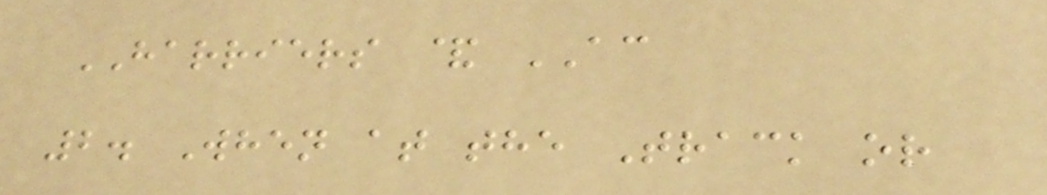HARRIERS & AC
2. When at the Track or
